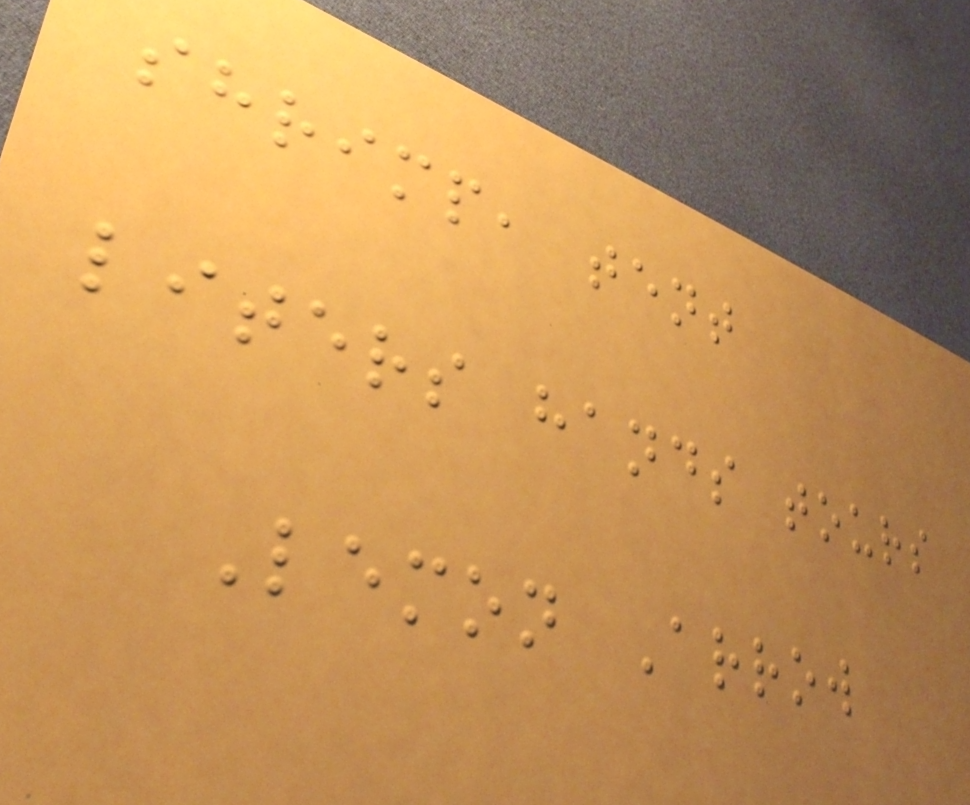shrimp, tent
liters hands tours
Lemon Arrow
